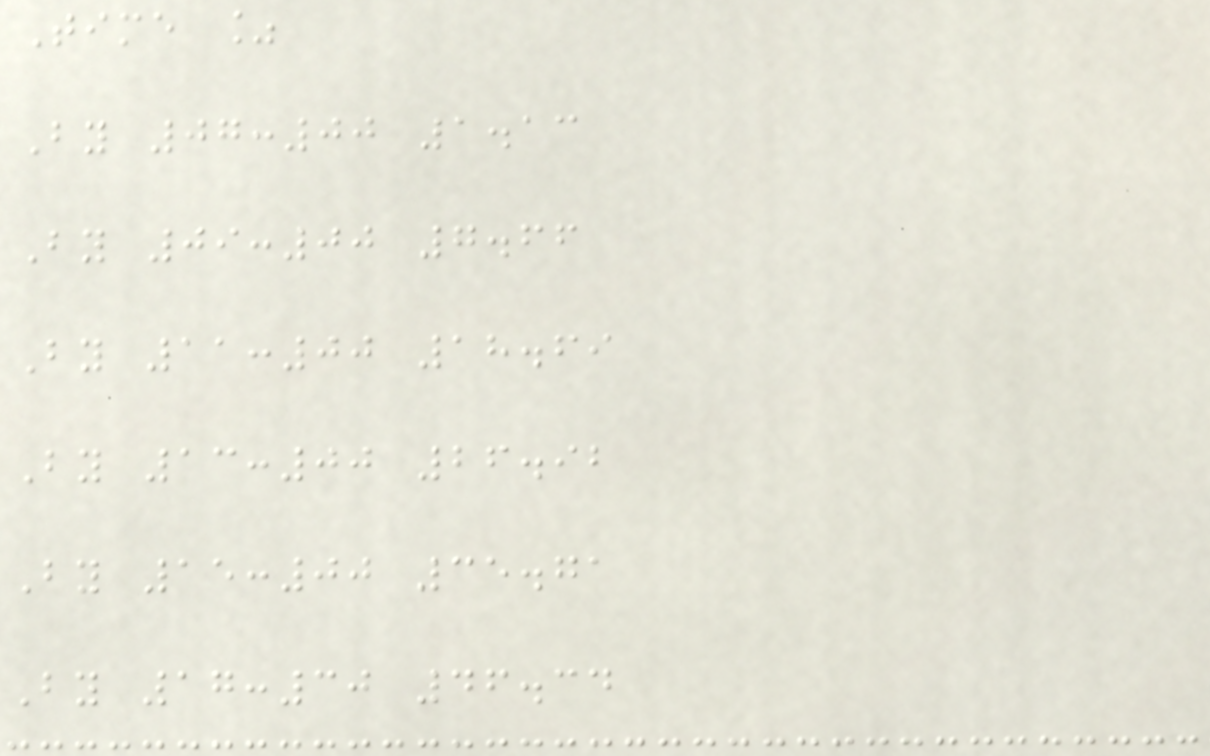Time %
By 07:00 1.13
By 09:00 7.66
By 11:00 18.69
By 13:00 26.92
By 15:00 35.71
By 17:30 46.34
